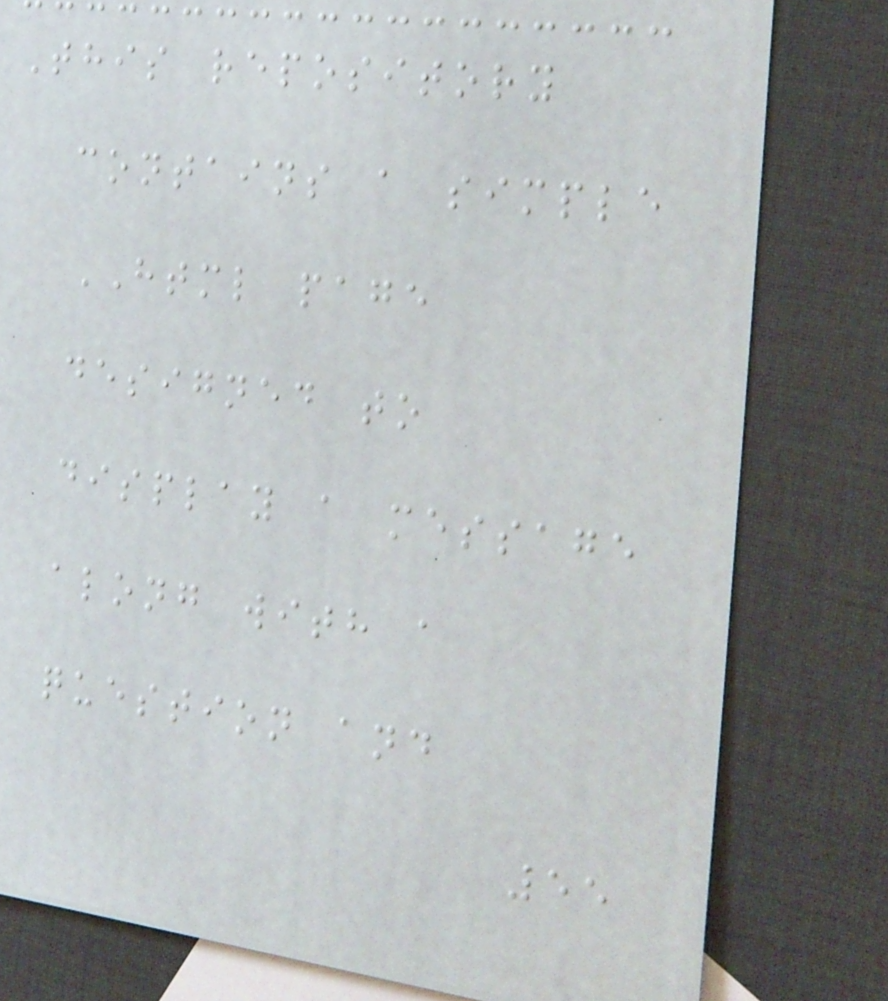This repository
contains a simple
HTML page
designed to
display a message
along with a
question and
55
